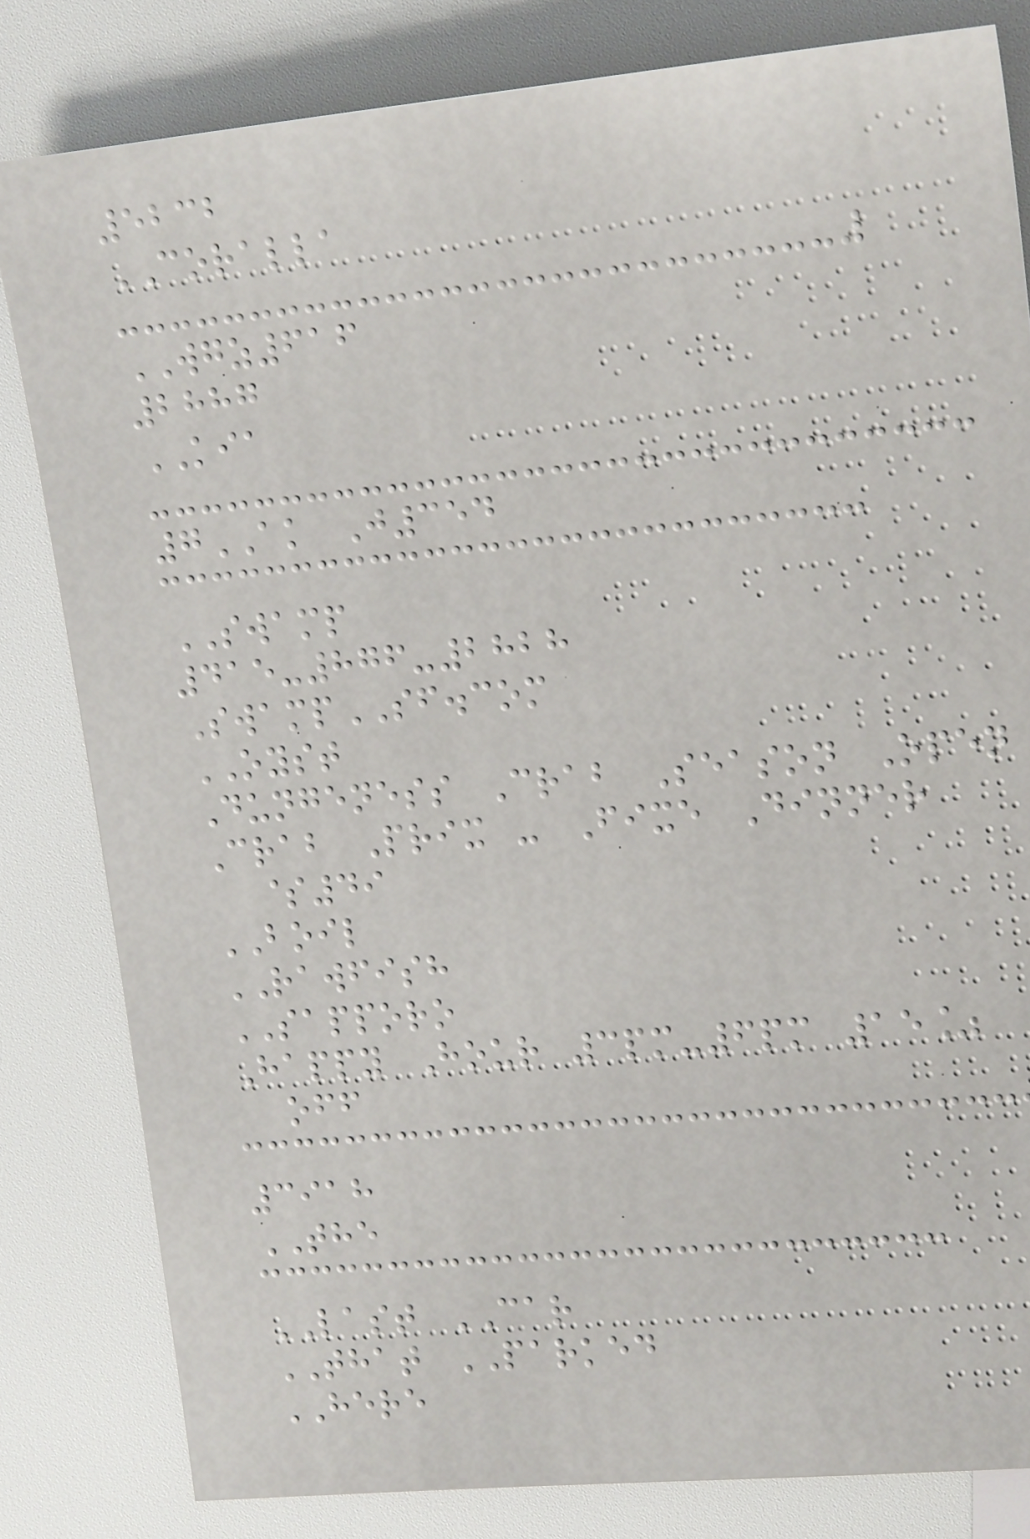5232
CORALLA
WGZ616
2887
KIA
7AK J354
SWAMP
415-876-2828
SwampSF.com
OYST
Dungeness Crab Season Open
Crab Prix - Fixe Dinner
$49
BOIL
RAWFISH
SAPPORO
Happy Hour 3pm-6pm 15%
off
3918
THE
LAST CAR
THAT PARKED
HERE
